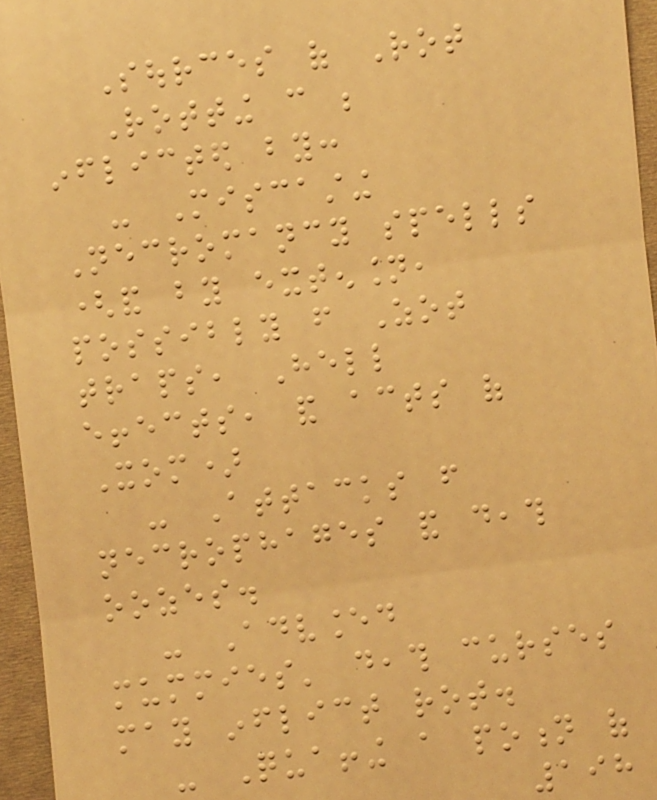Sources of Rot
Rotting can be
inflicted by:
- Miscasting
Necromancy spells
(and by extension,
possibly from Zot
traps, Hell
effects, and acts of
Xom)
- Attacks from
necrophages and death
oozes.
- Advanced
mummies' death curses
may inflict rot.
- Quaffing a potion of
198
